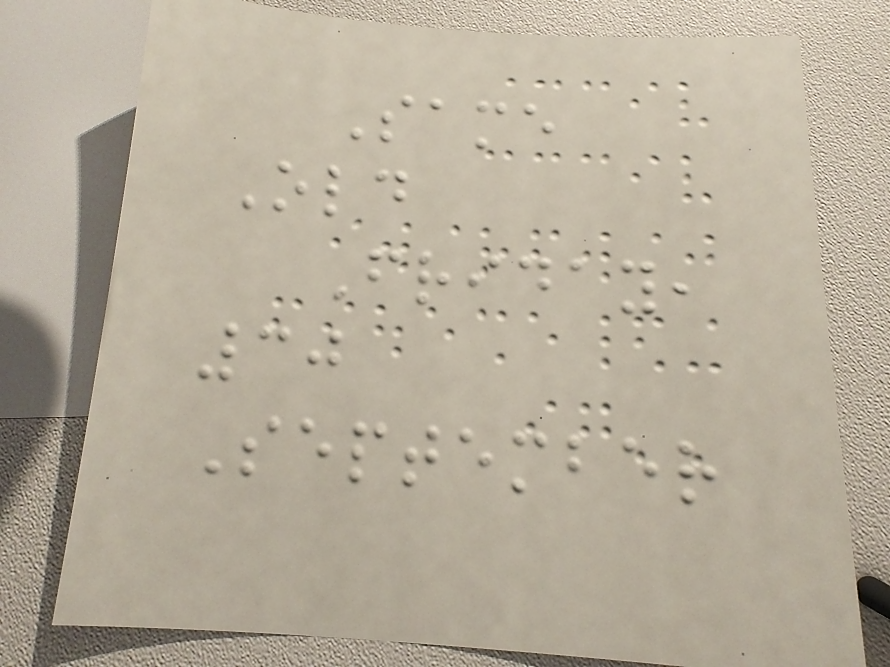Same
Old
Friday,
30
September
